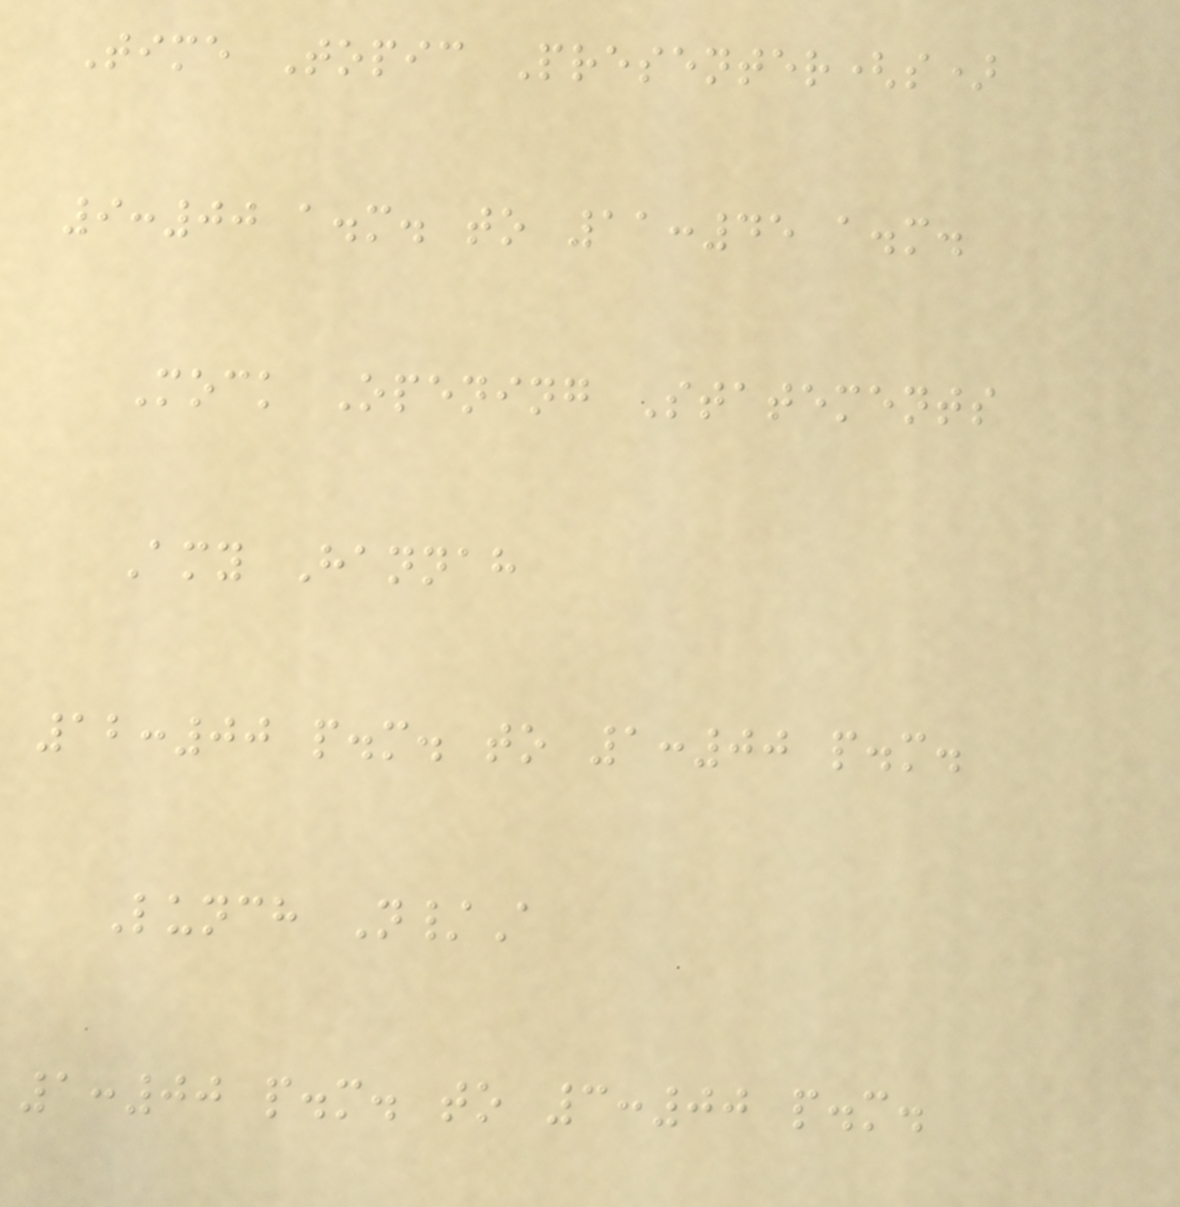Time Topic Presenter(s)
9:00 a.m. to 11:45 a.m.
Mock Opening Statements
Amy Hannah
12:00 p.m. to 1:00 p.m.
Lunch N/A
1:00 p.m. to 3:00 p.m.
